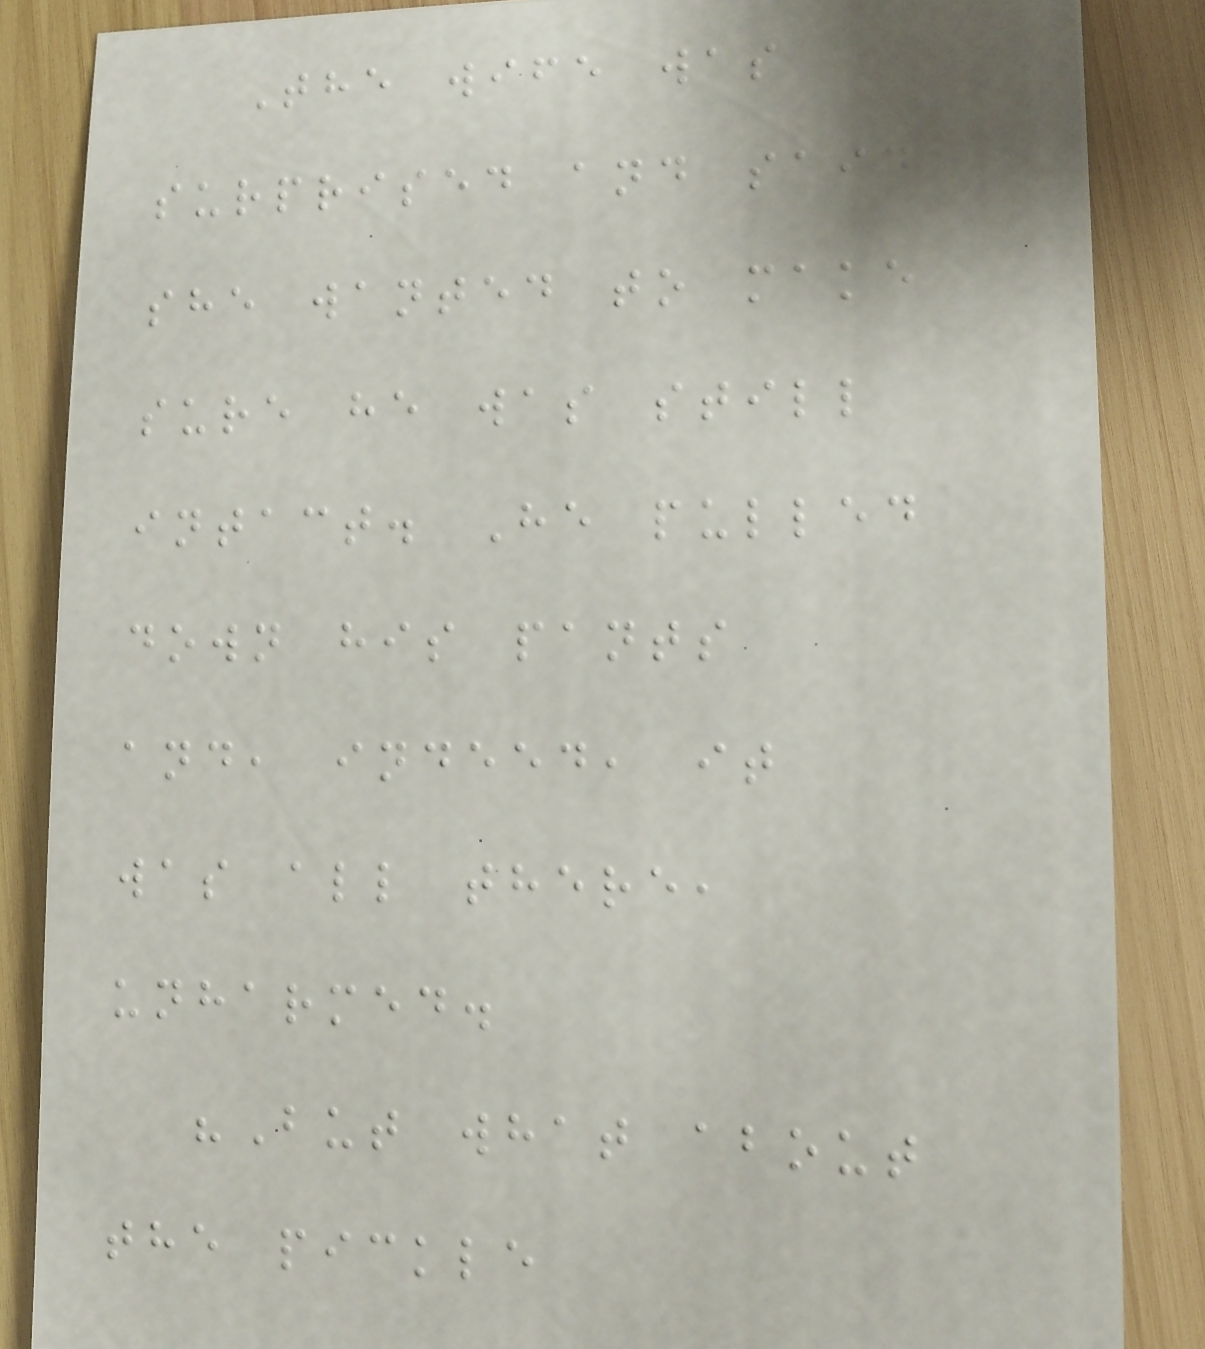The wife was
surprised and said
she wanted to make
sure he was still
intact. He pulled
down his pants
and, indeed, it
was all there,
unharmed.
"But what about
the pickle
